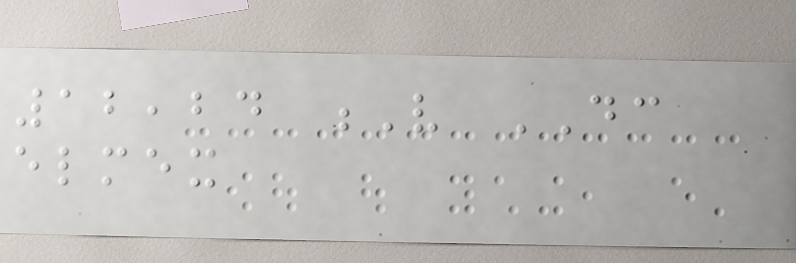12,24 V DC
elmex
